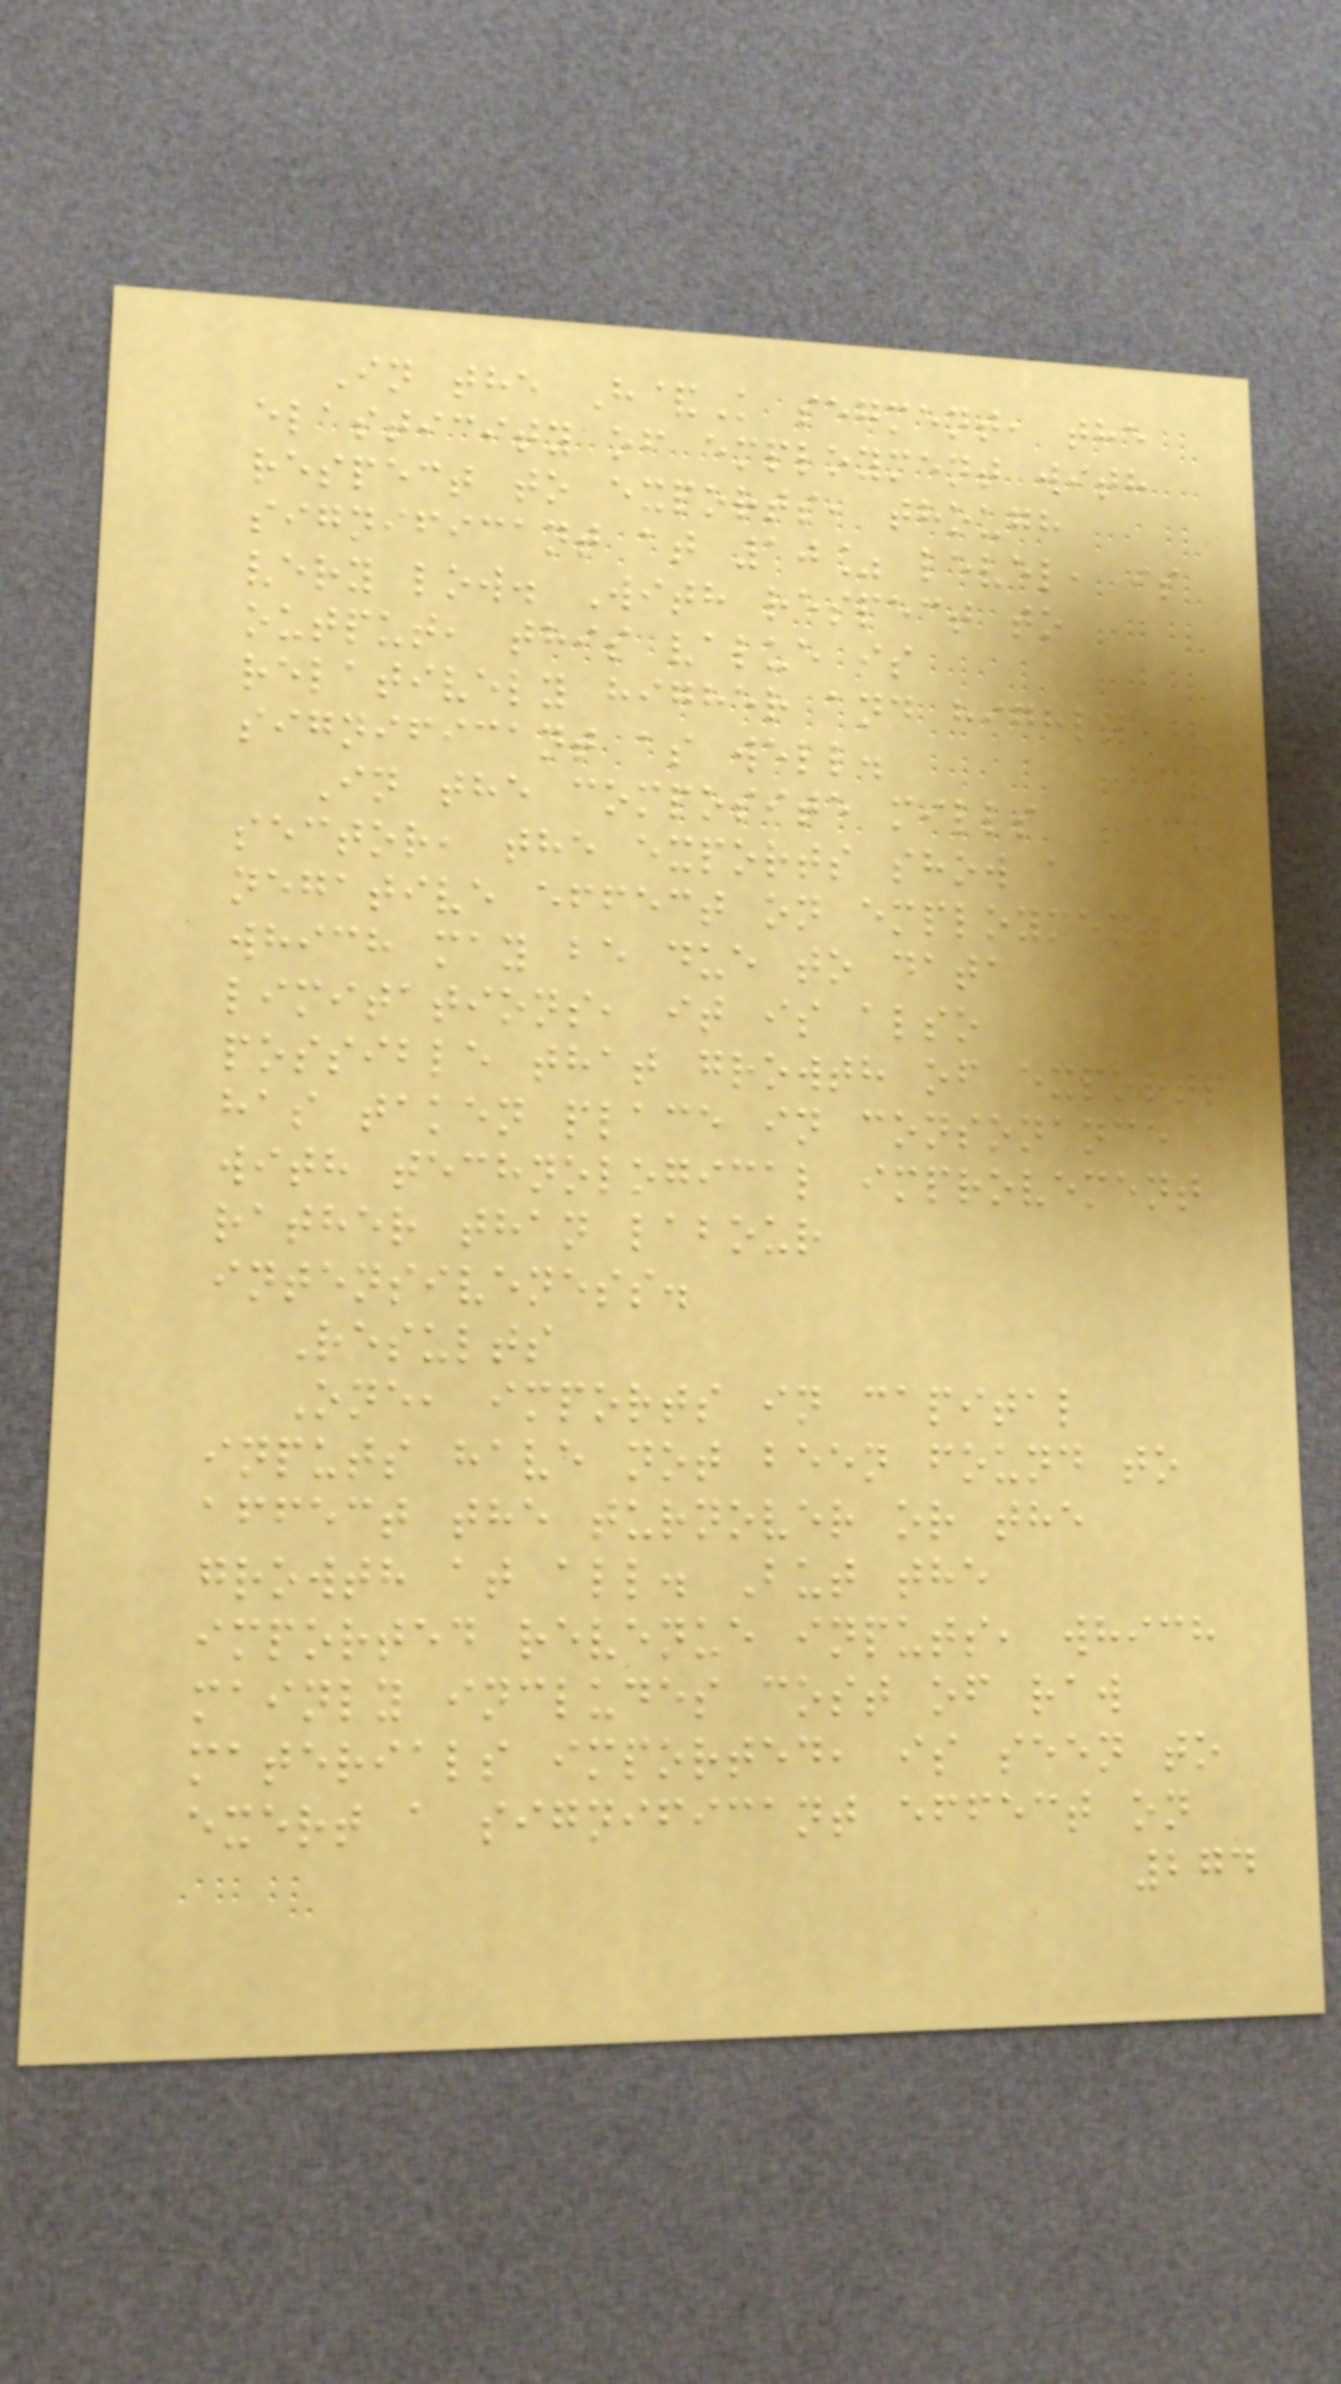In the H&K segment, the
elasticity of employment with
respect to exports, though
significant at 10% level, is
very low. With respect to
output, this value is
relatively higher and highly
significant as well.
In the composite mills
sector, the exports show a
negative effect on employment,
which may be due to data
limitations, it is also
possible that growth of exports
has taken place in consonance
with technological improvement
rather than labour
intensiveness.
Results
One, imports in capital
inputs have not been found to
affect the turnover or the
growth at all. But the
imported revenue inputs, which
mainly includes cost of raw
materials imported, is seen to
exert a significant effect on
274
